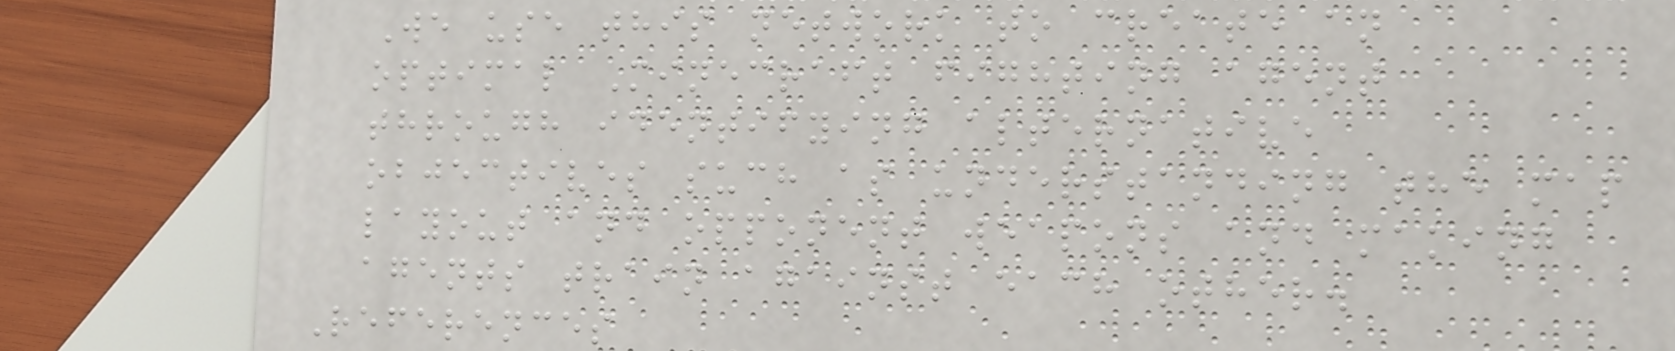We use this network to create an
optimal Minecraft fighting agent
through identifying alternative
objectives such as understanding the map
layout and opponent weapons and making
agents train against each other.
References
